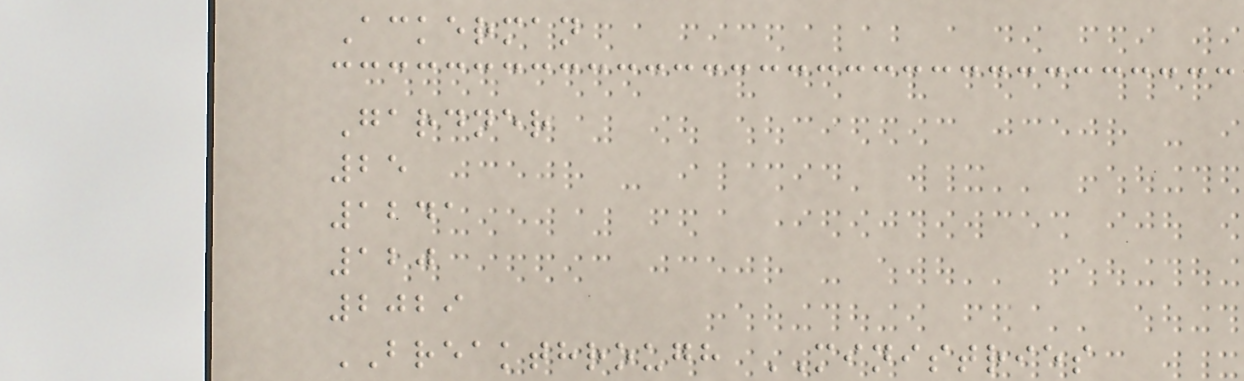Ackerman
Gardner
25
1241
120
2029
BREAKTHROUGH MINISTRIES
